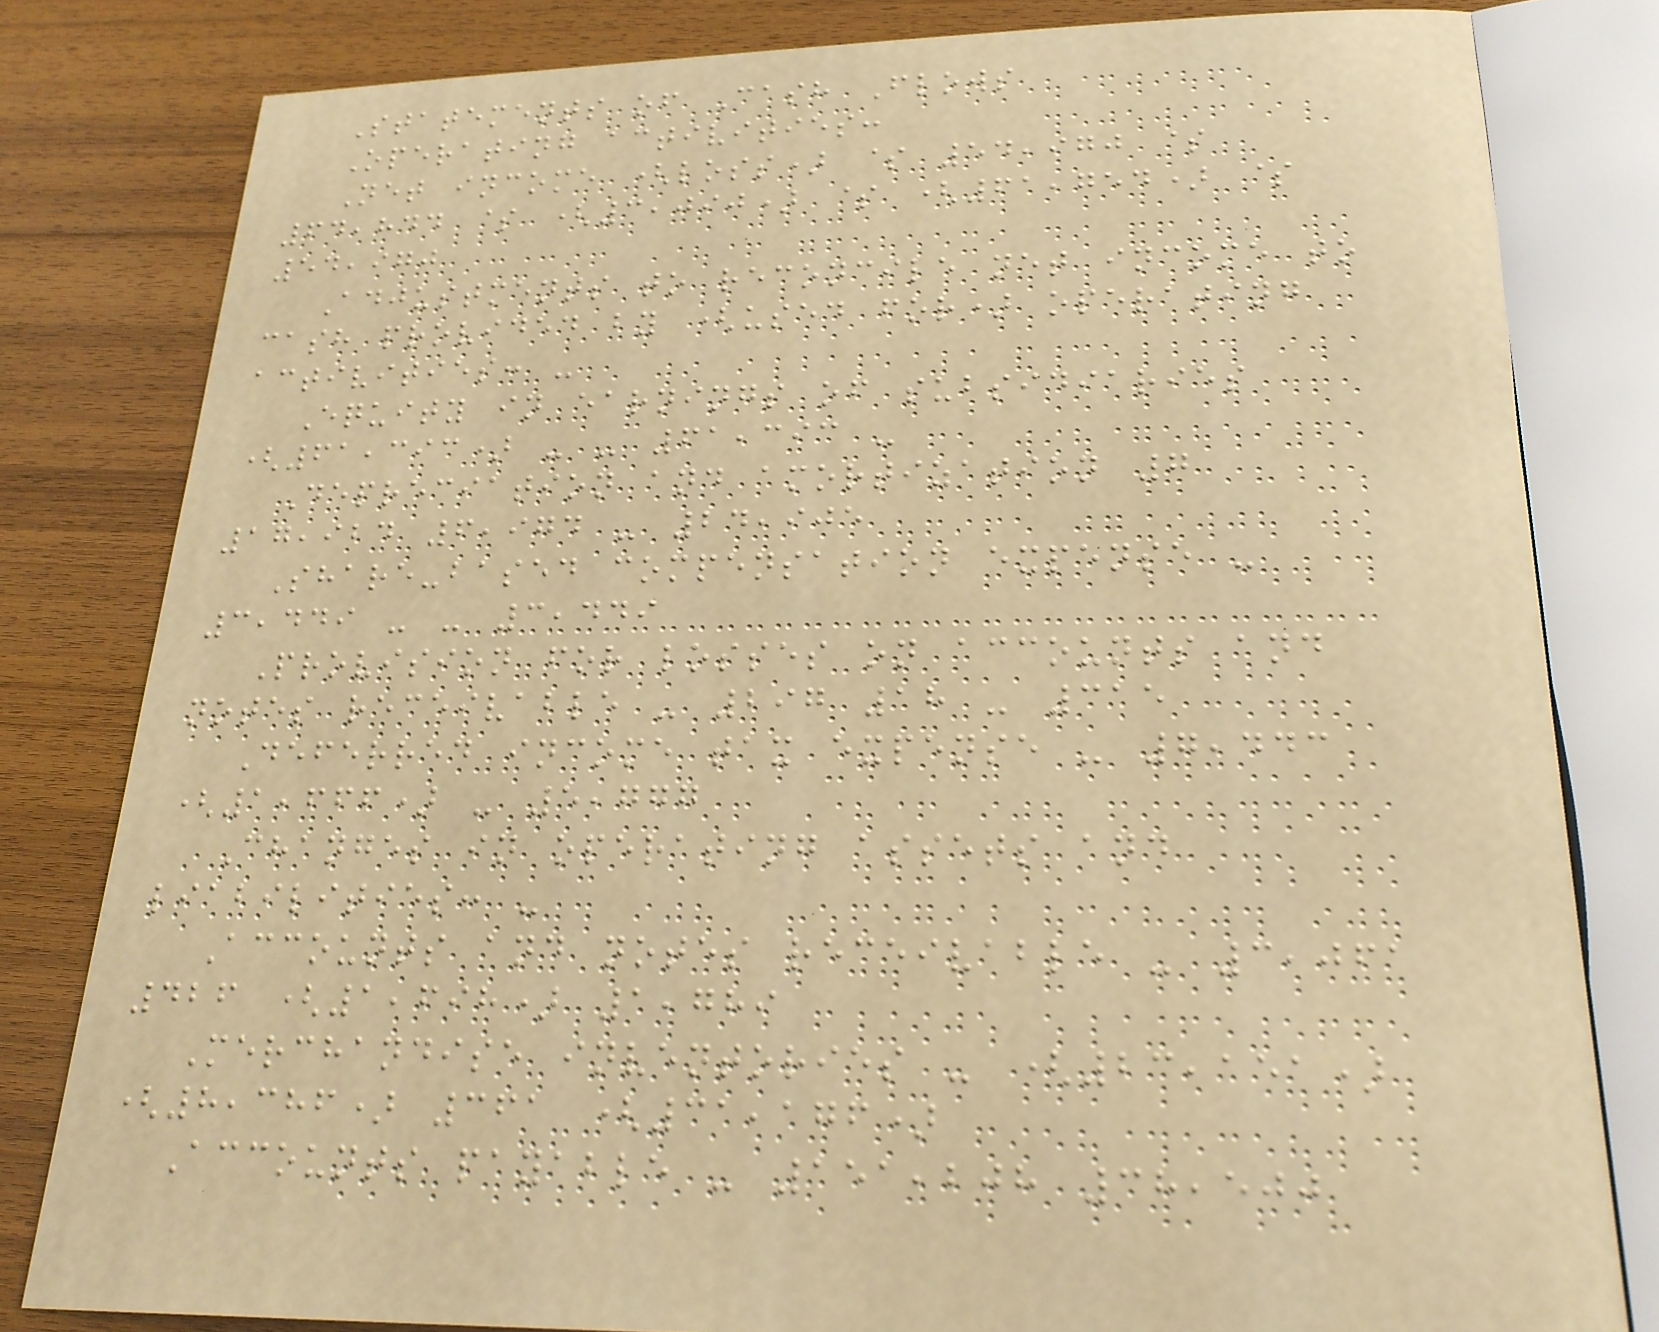Statements of Cash Flows
Operating activities:
Net income (loss) $ 54,970 $
64,844 $ (3,090) $ (61,754) $
54,970
Adjustments to reconcile net income to
cash provided by (used for) operating
activities: -
Equity in earnings of subsidiaries
(61,393) - - 61,393 -
Depreciation and amortization 7
17,924 6,974 - 24,905
Share-based compensation expense -
3,449 - - 3,449
Provision for losses on accounts and
notes receivable - 297 18 - 315
Deferred income tax expense - 7,443
(1,666) - 5,777
Changes in operating assets and
liabilities: -
Accounts and notes receivable - 3,061
426 (1,698) 1,789
Merchandise inventories - (23,151)
(8,386) 361 (31,176)
Accounts payable - 151,208 38,500
